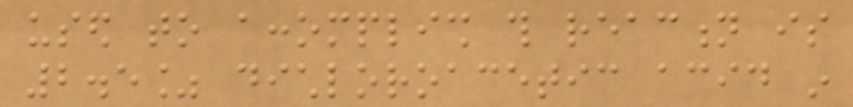used to accomplish this reaction is
2.5% dichloroacetic acid in
